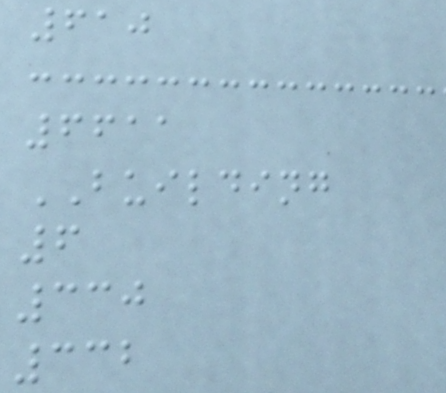610
6611
BUILDING
6
330
332
